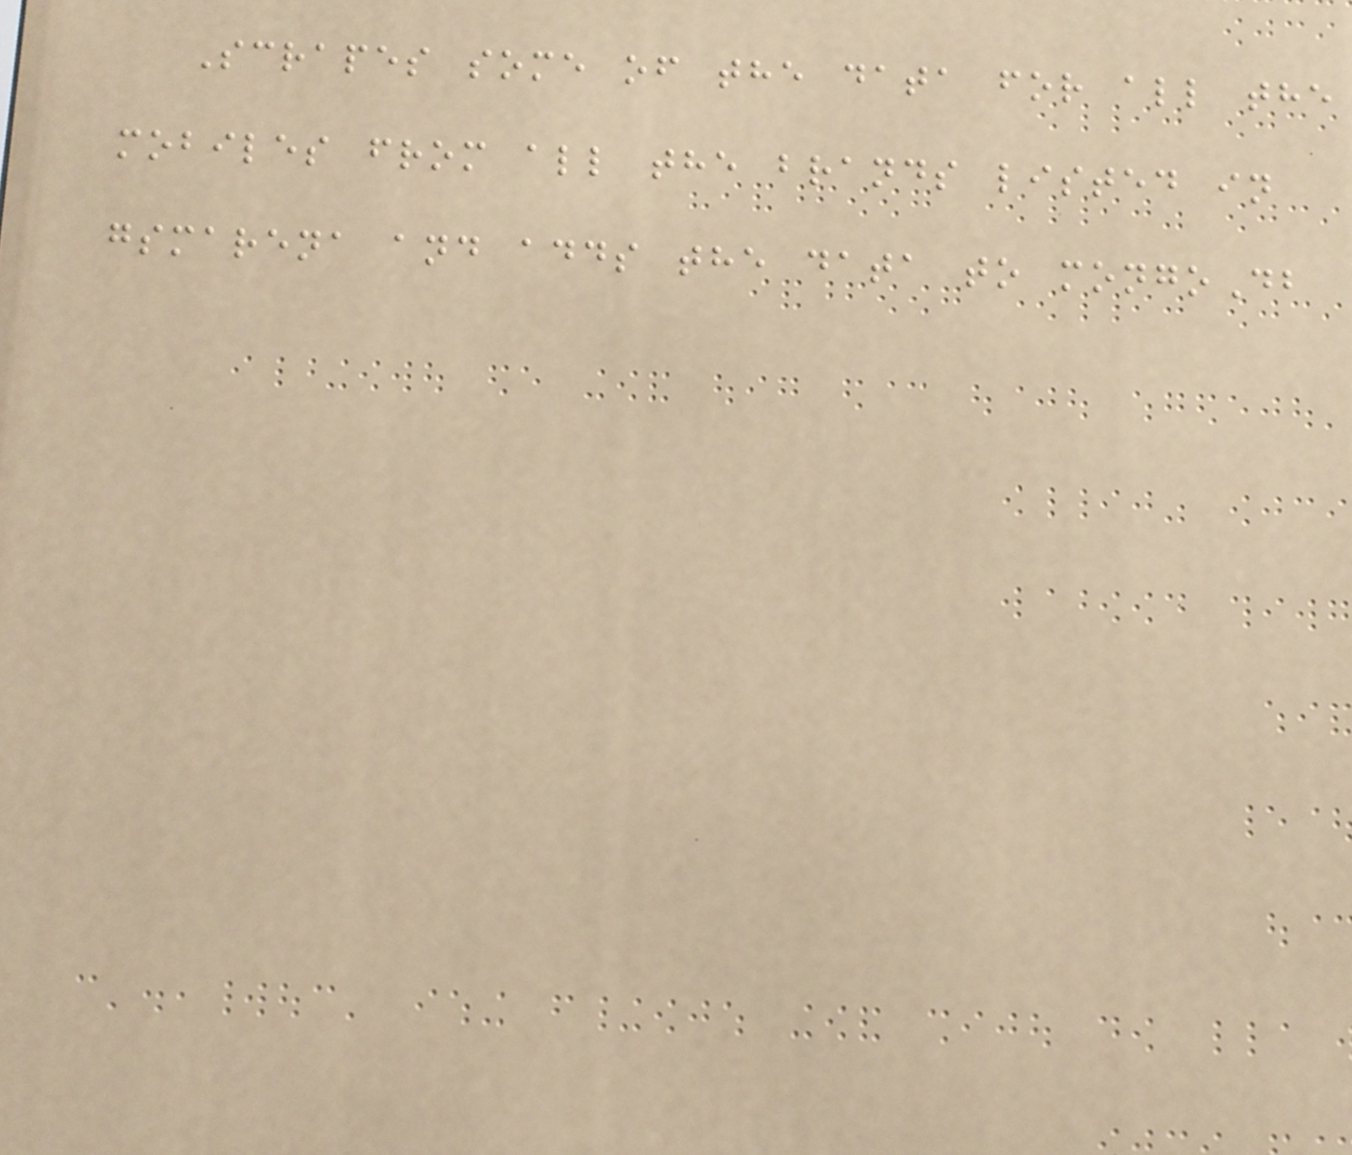Scrapes some of the data for all the
mobiles from all the brands listed in
gsmarena and adds the data to mongoDb
